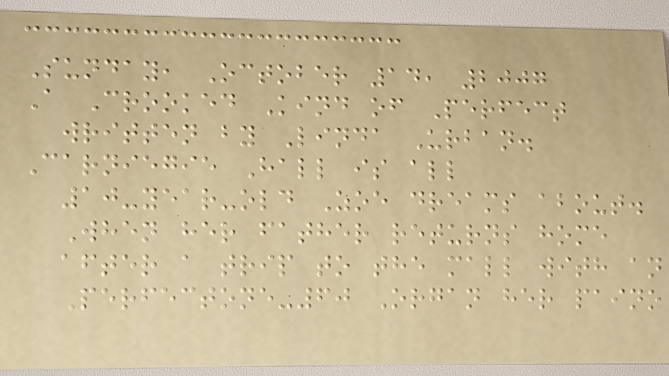Sunday, October 14, 2007
A Crooked Kind of Perfect
written by Linda Urban.
Carniegie Hall is all
10-year-old Zoe dreams about.
When her father returns home
after a trip to the mall with an
Perfectone-60 Organ her paino
